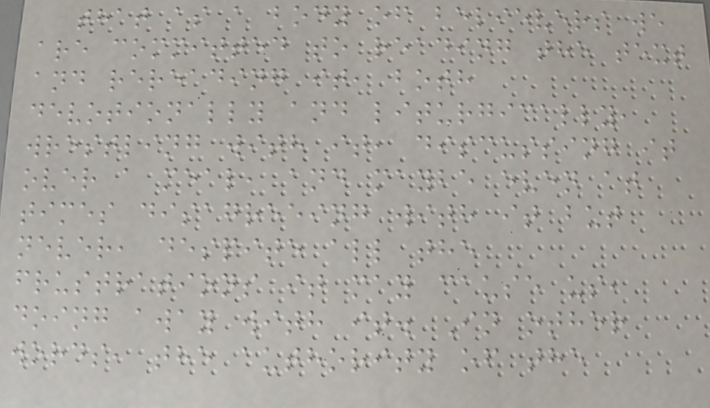that as a body of believers we
are committed to reading the text
and rereading it, both
devotionally and liturgically,
wrestling with it, discussing it
over a meal, and maybe even at
times disagreeing with it but
never, despite all the
frustrations it may cause us,
doing away with it. In other
words, the authority of the
